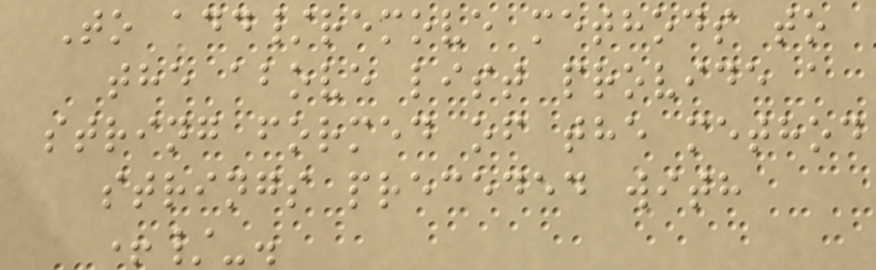To add/remove methods to
the above list provide a
string formed of the method
strings preceded with
+/-.
